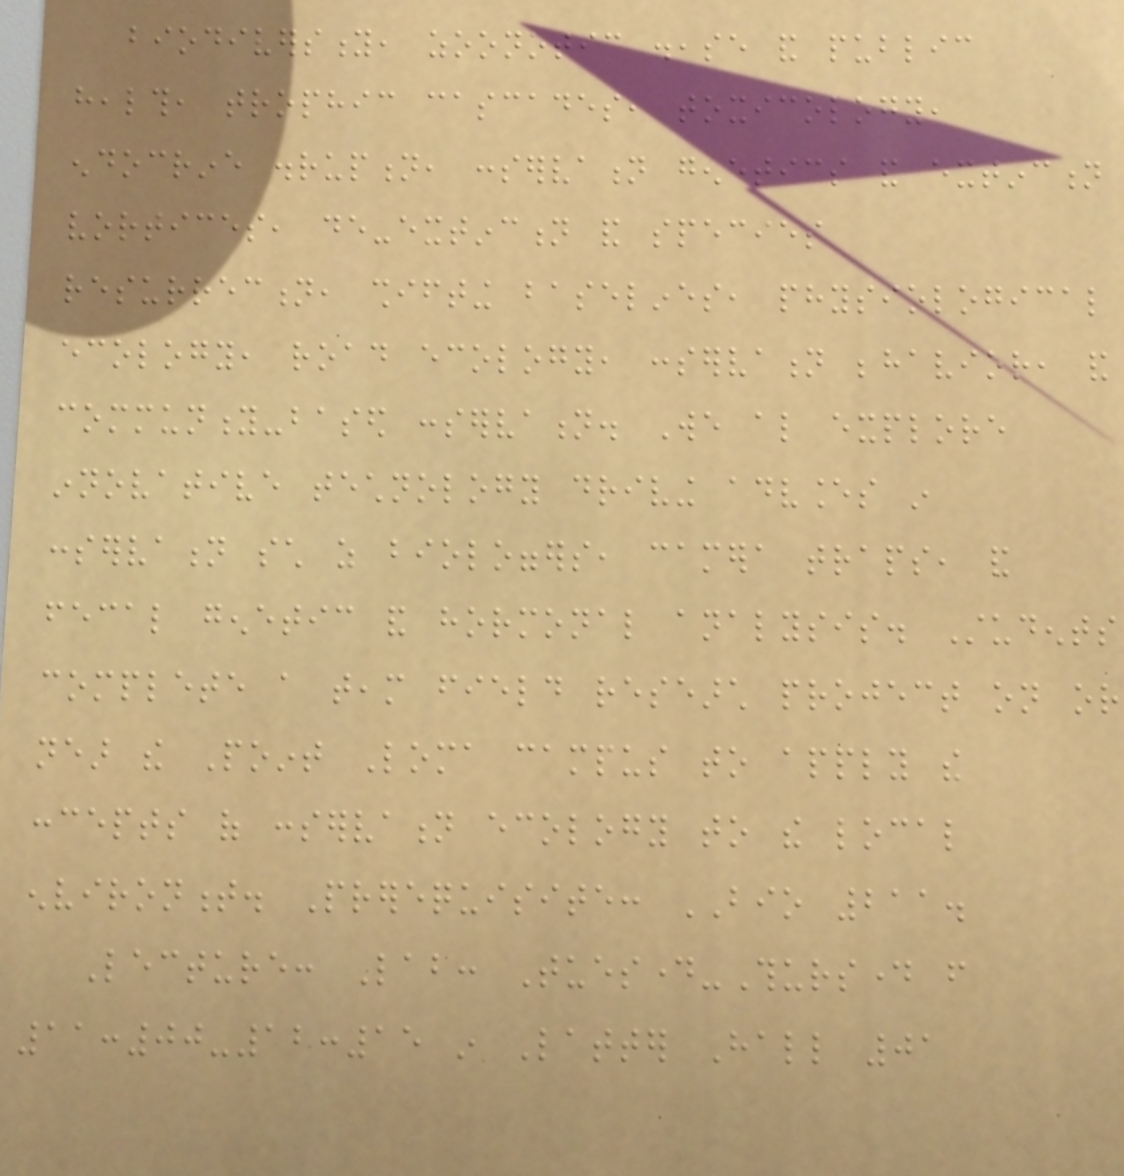biodiversity, zoonotic disease and public
health, trophic cascades, toxicology,
endocrine disruption, conservation genetics and extinction
vortices, de-extinction and species
resurrection, shifting baselines, physiological
ecology, road ecology, conservation behavior, and
community-based conservation. We also explore
innovative technology driving advances in
conservation such as biologgers, camera traps, and
fecal genetic and hormonal analysis. Students
complete a team field research project on or
near the Point Loma campus to apply the
concepts of conservation ecology to the local
environment. Prerequisite: BIO 211.
Lecture: Lab: Tuesday-Thursday from
11:00-12:15 in Latter Hall 01
